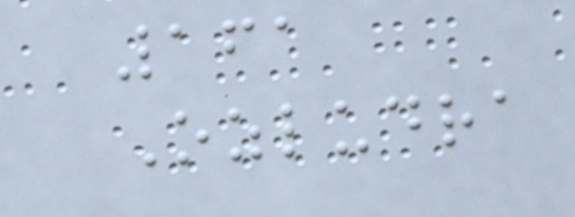161
Ozludra
